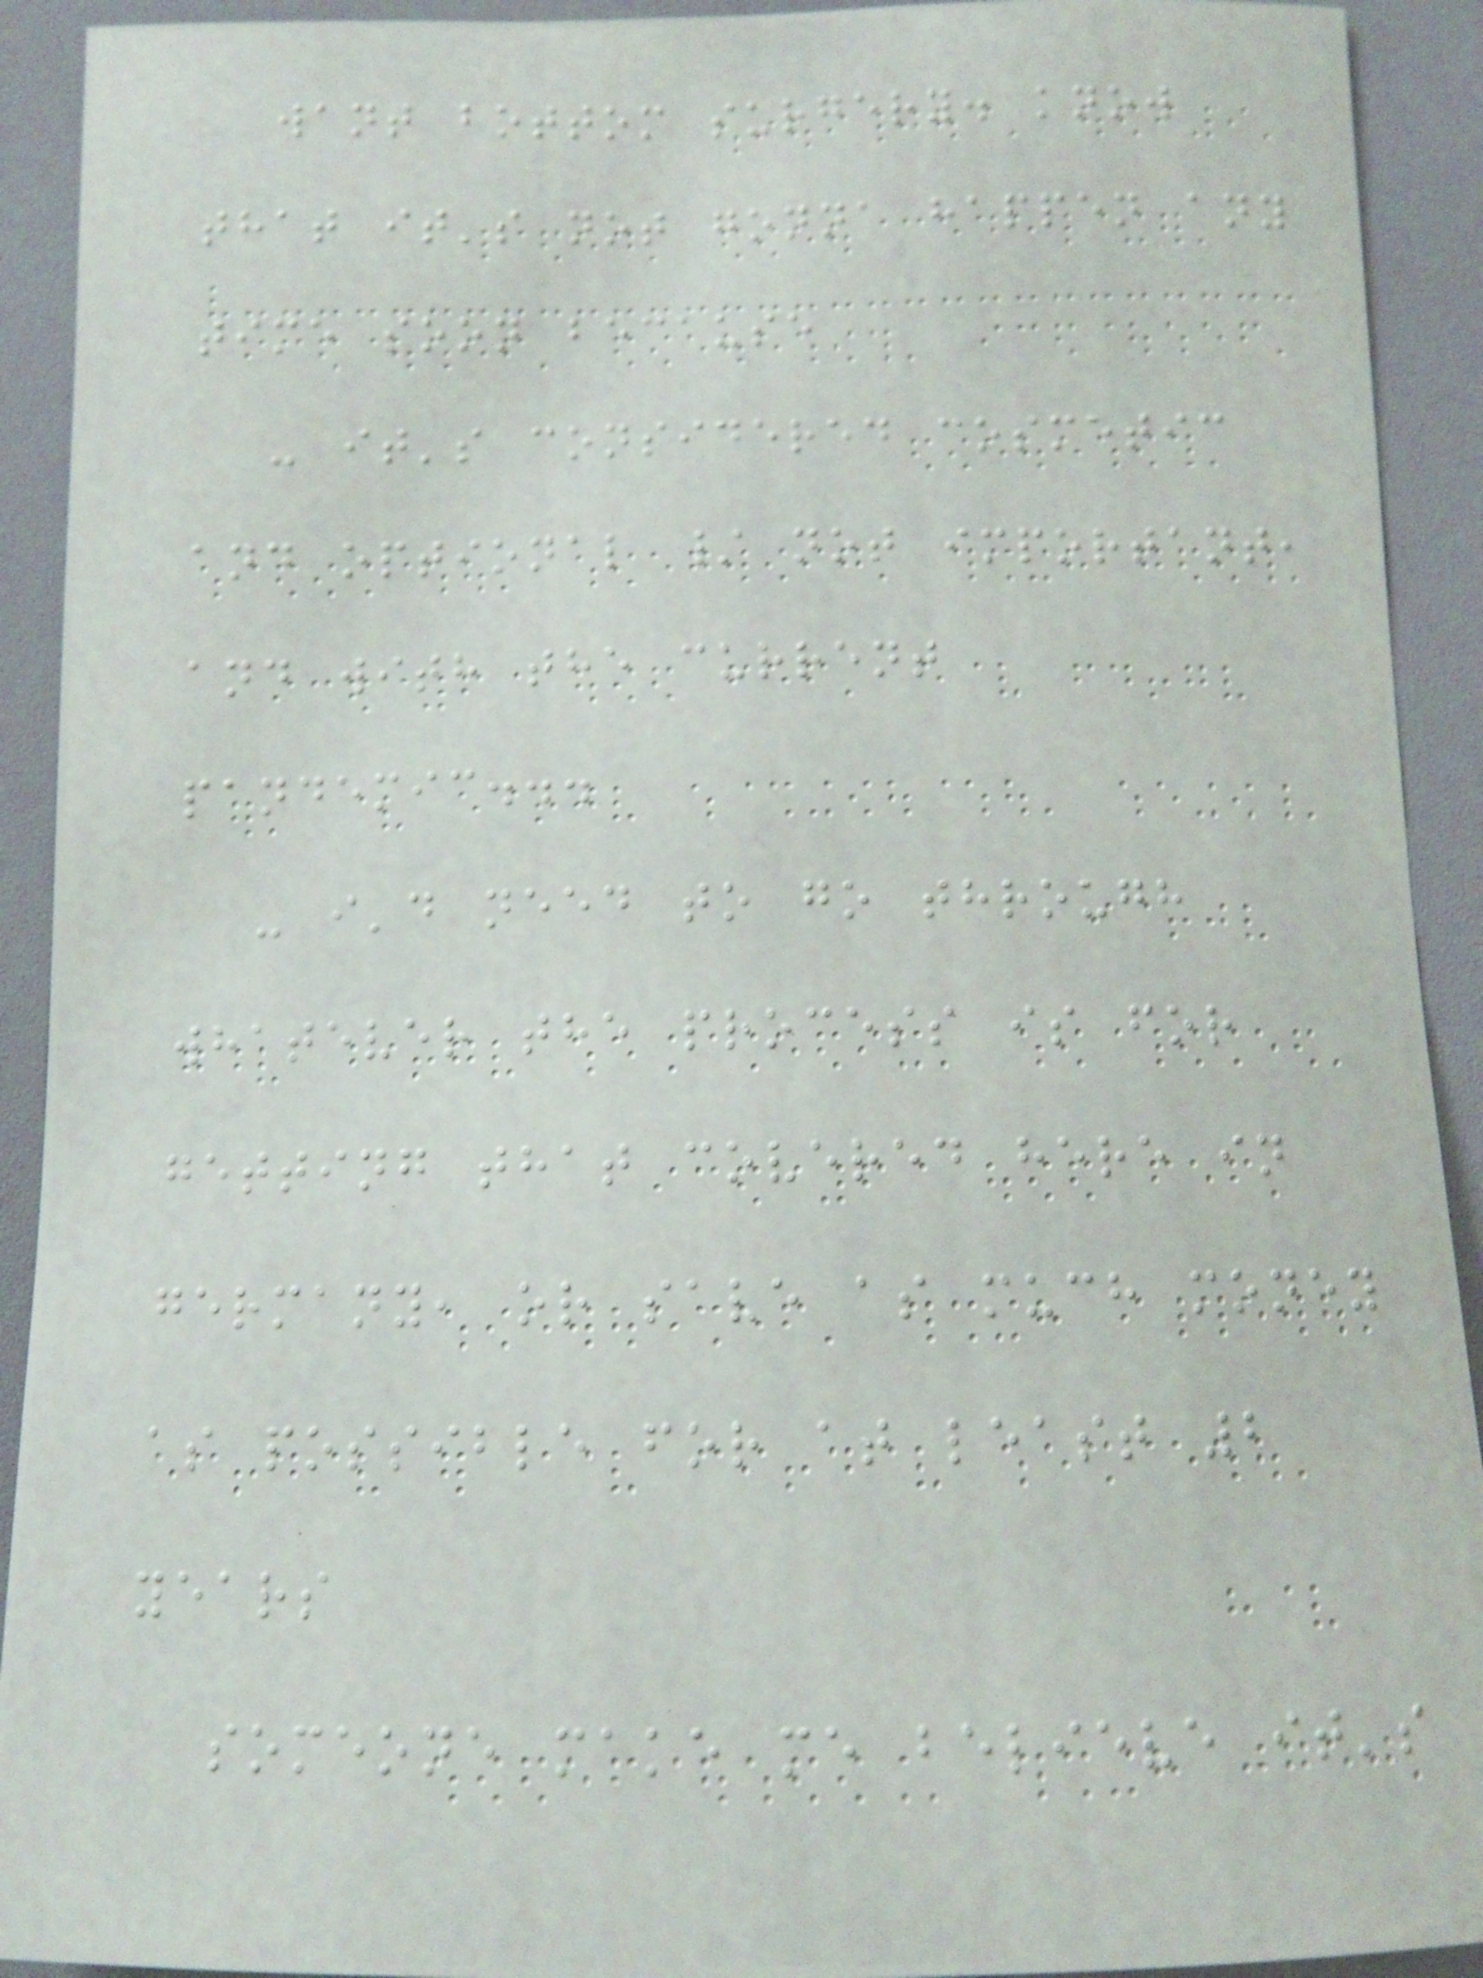want bottom surgery. know
that it's not gonna happen any
time soon because
- it's considered cosmetic
and optional / not important,
and with the current
pandemic...
- i'd need to go through
whatever the process is for
getting that covered here in
germany, or save as much money
as possible for at least 2
years
someone make me believe it's
